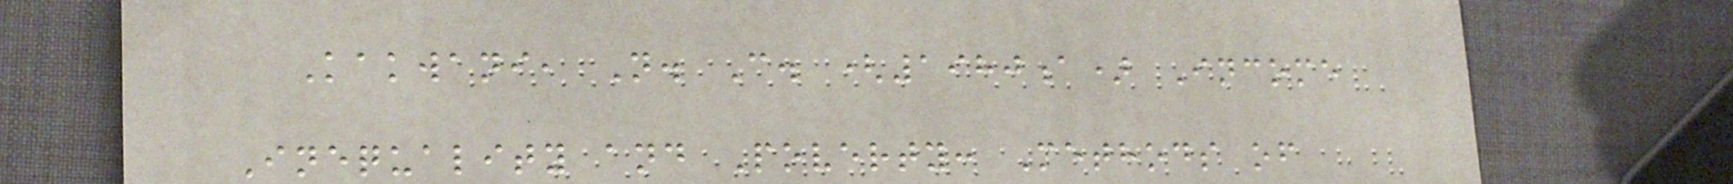Kakwani, N. C. (1980a) Income
Inequality and Poverty: Methods of
